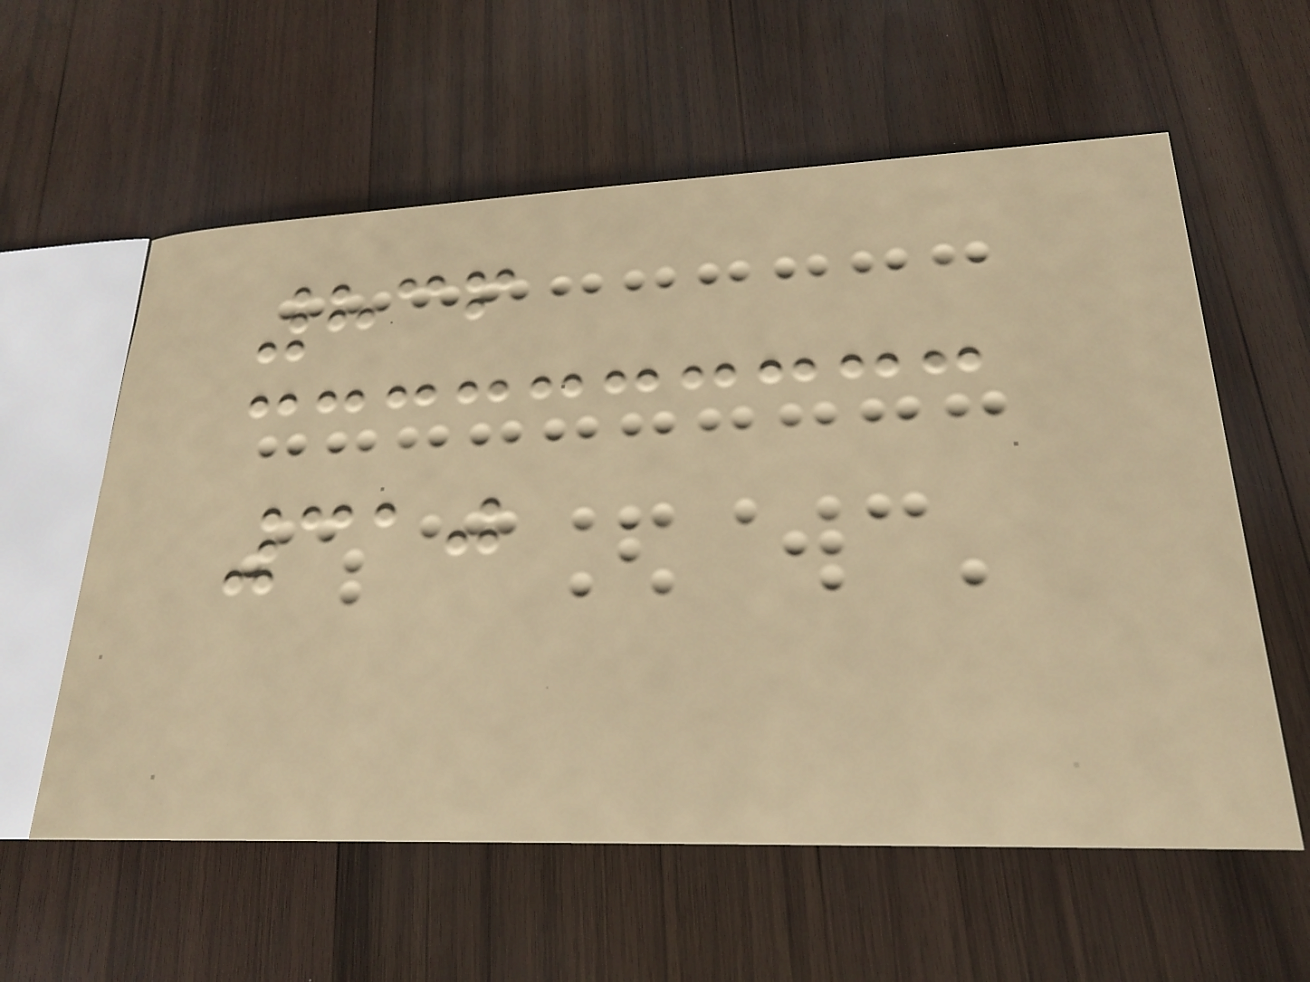836
310
